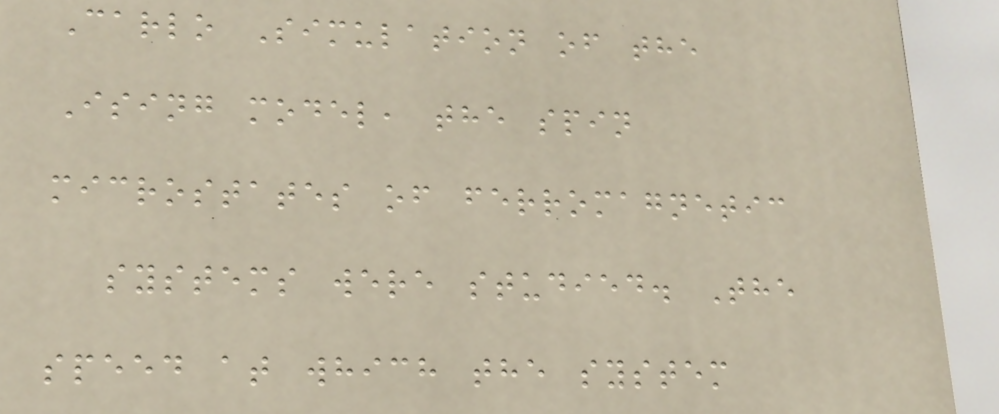Carlo Simulation of the
Ising model, the spin
microstates of ferromagnetic
systems were studied. The
speed at which the system
